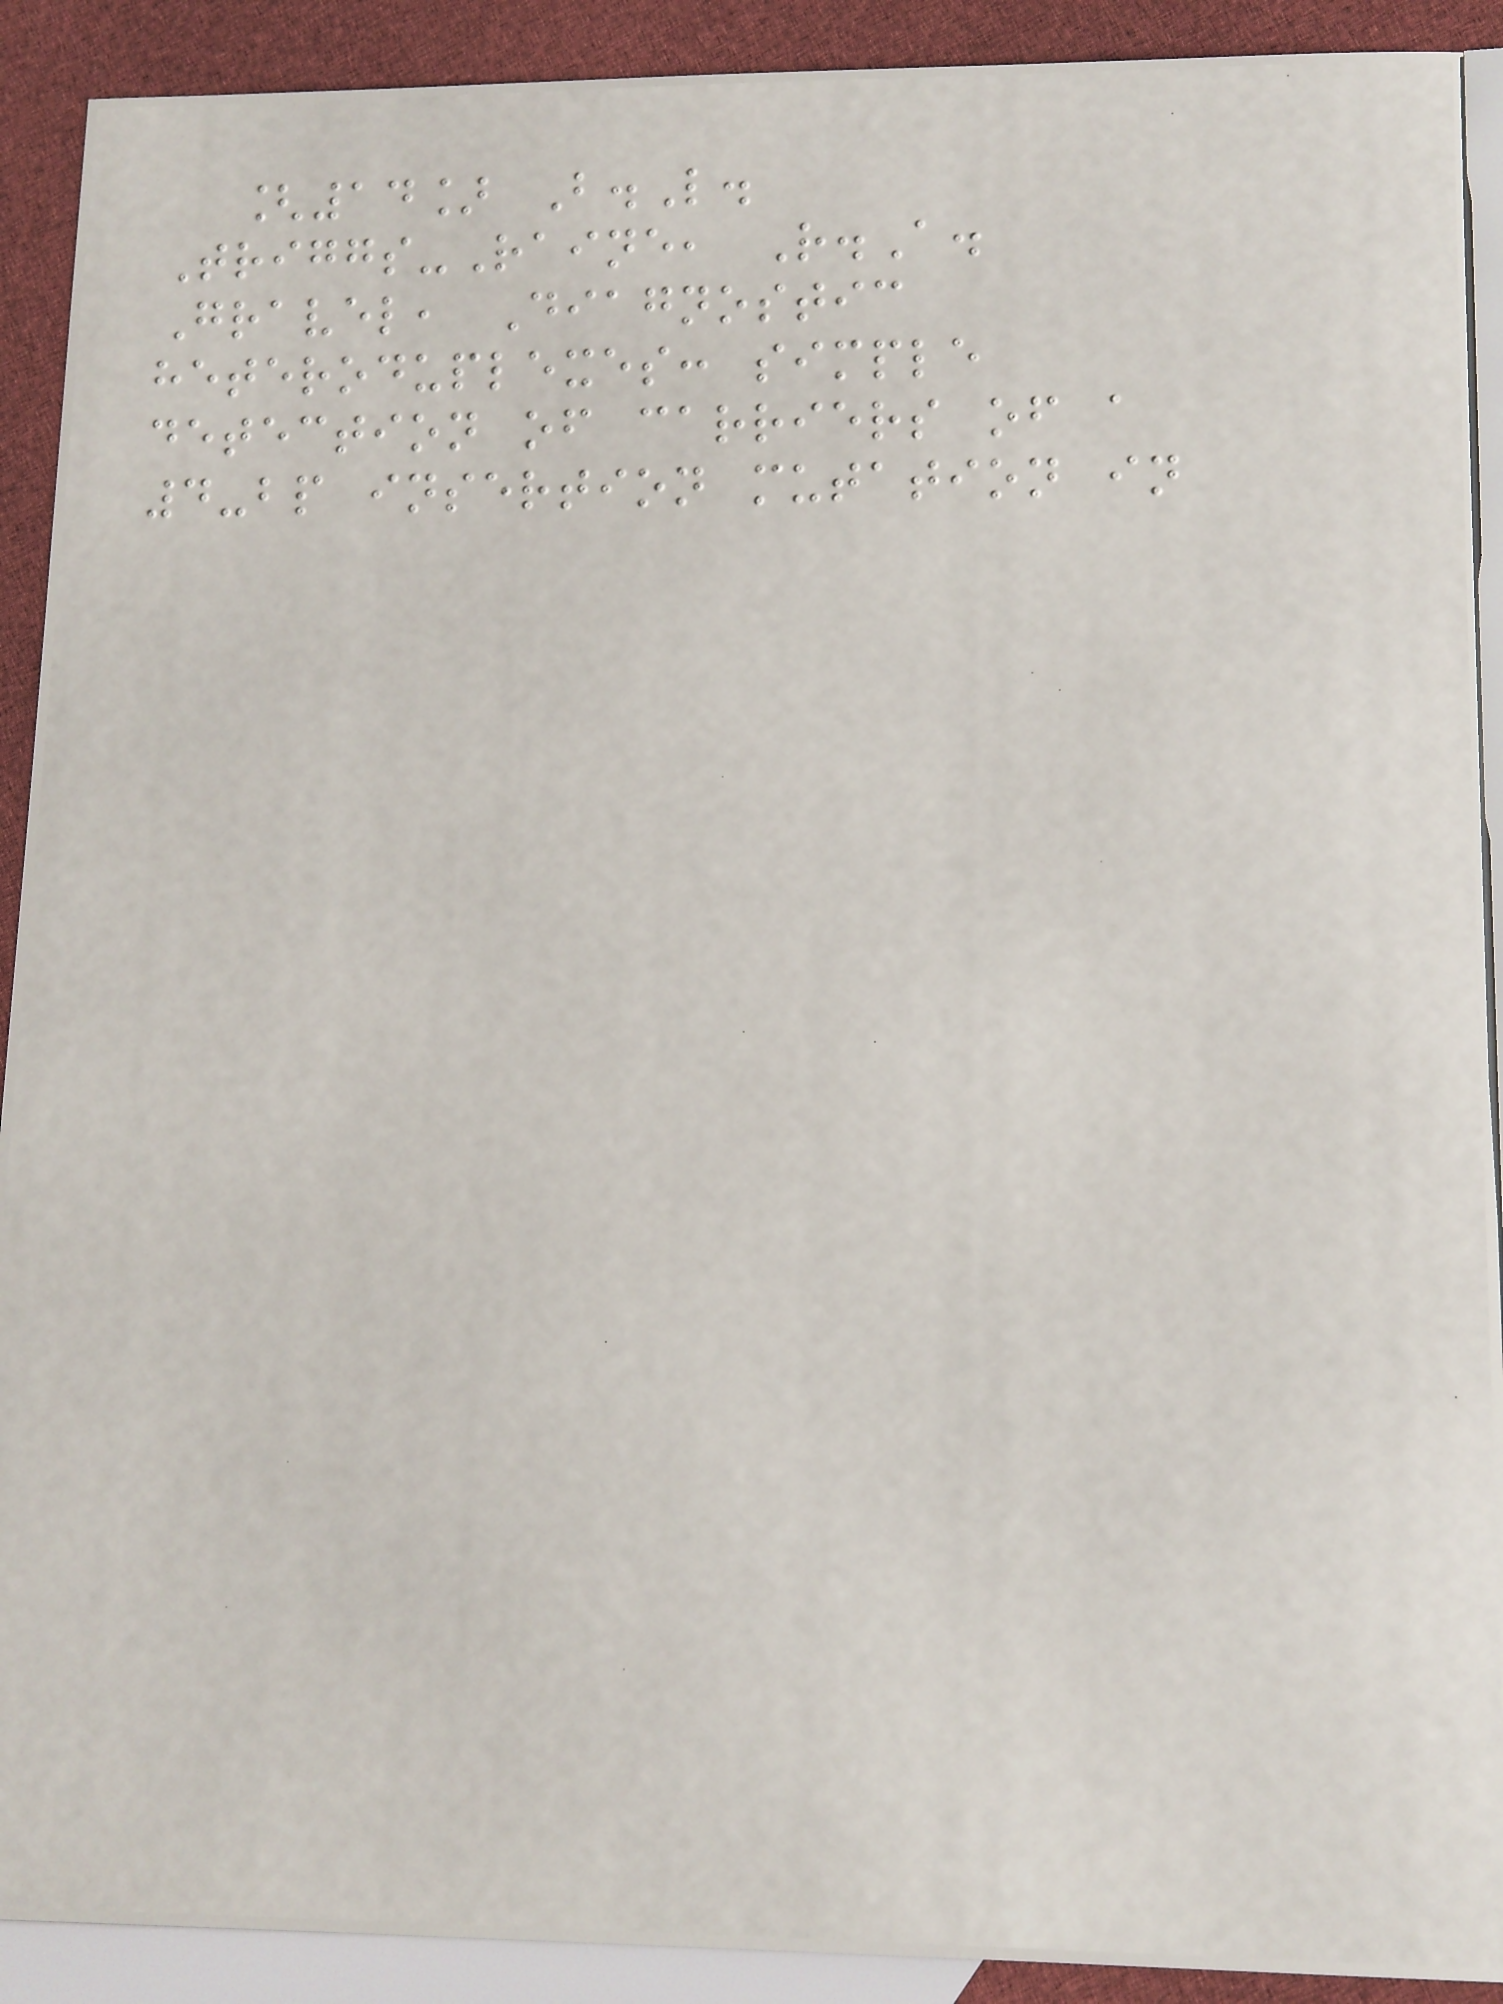[14] B.L.
Triggs-Raine, R.A.
Gravel, Diagnostic
heteroduplexes: simple
detection of carriers of a
4-bp insertion mutation in
